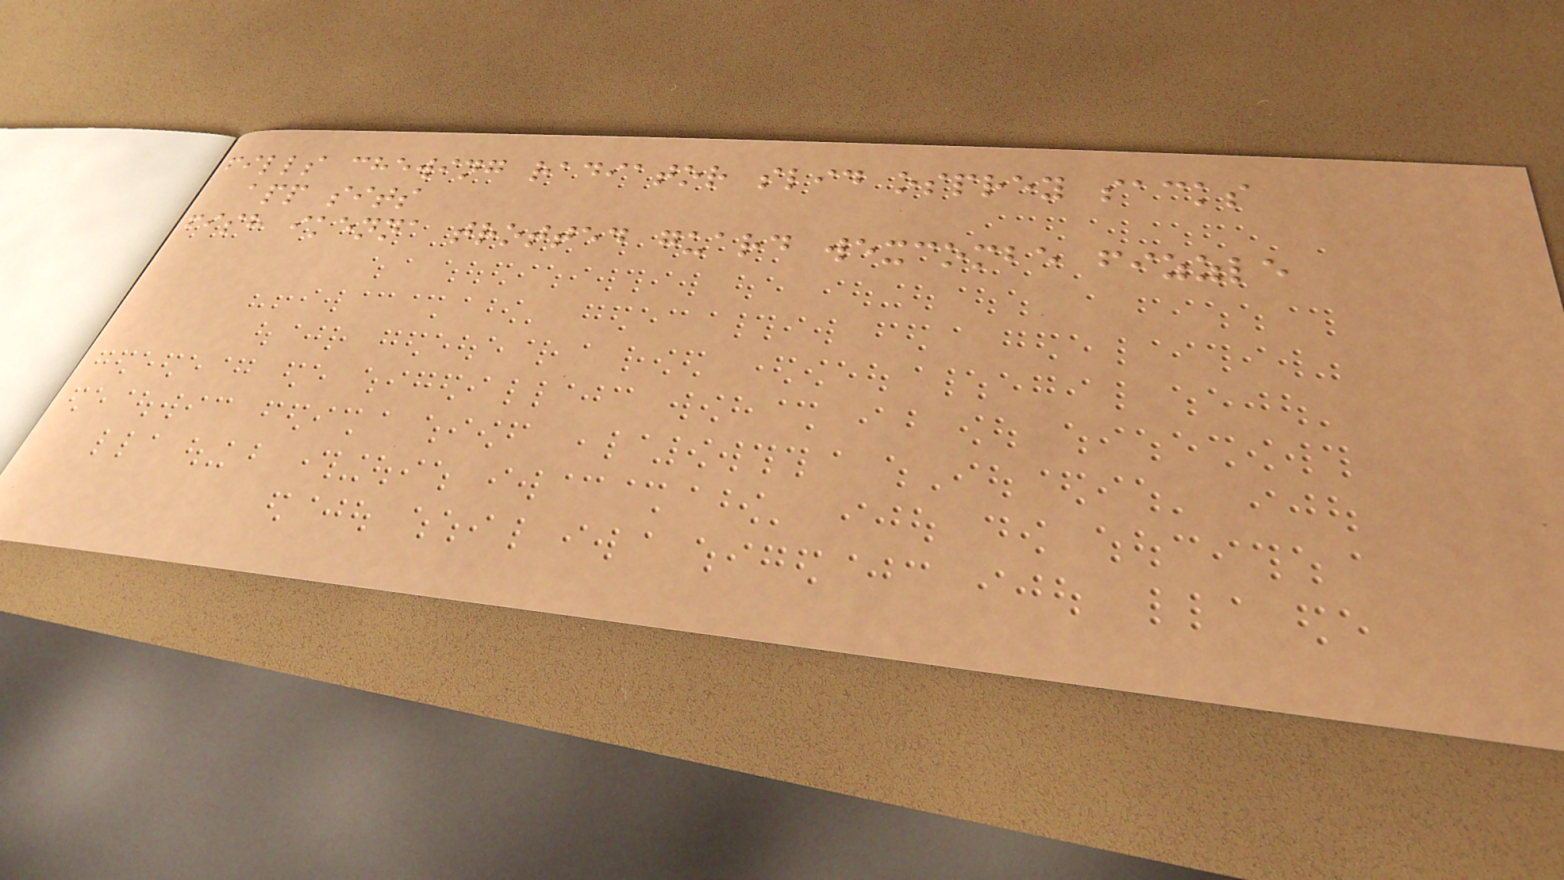fills chewing radiator slid osprey sacks
app sits
fish ikenna trotted guard wexcombe fizzle
